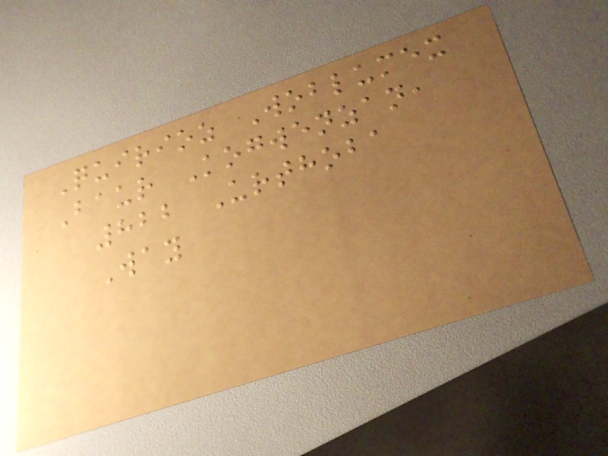Quirioz Woblumex
Baur Kogwenzan,
822 Urthoba
Way
